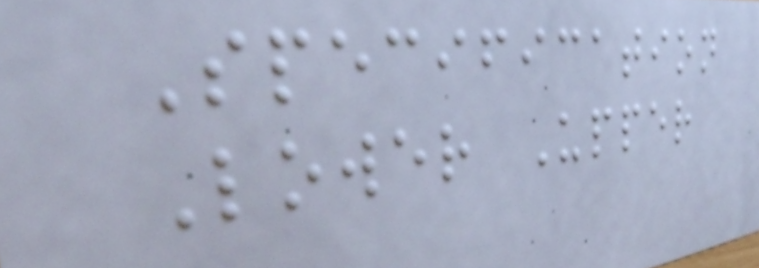Specification
Lower Upper
